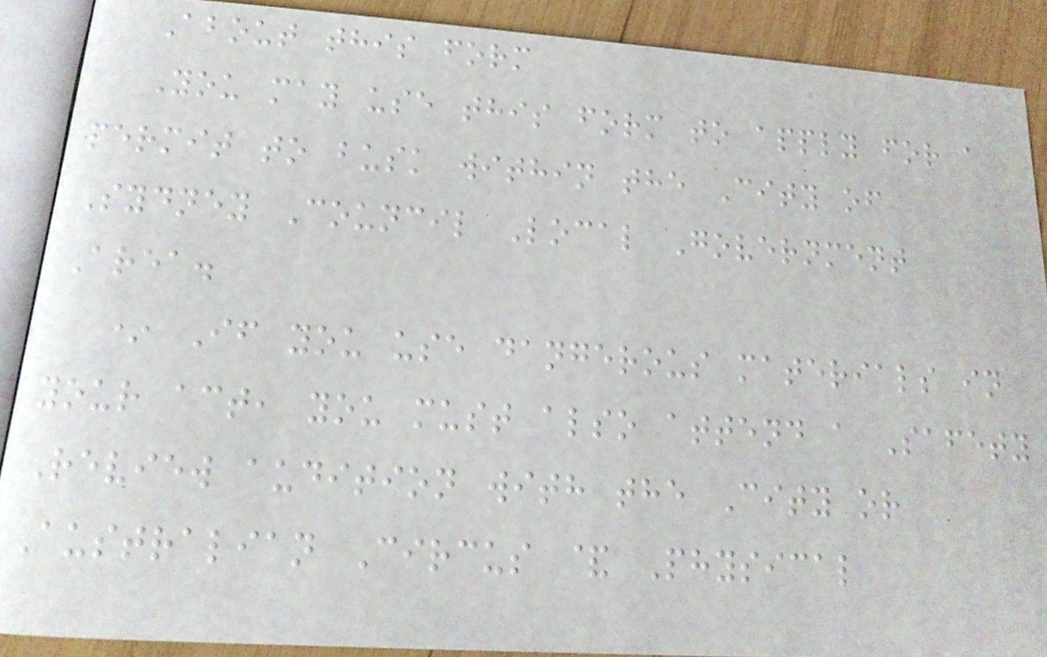About this form
You may use this form to apply for a
permit to busk within the City of
Sydney Council Local Government
Area.
* If you use dangerous materials in
your act, you must also attend a Safety
Review audition with the City or
Australian Circus & Physical
